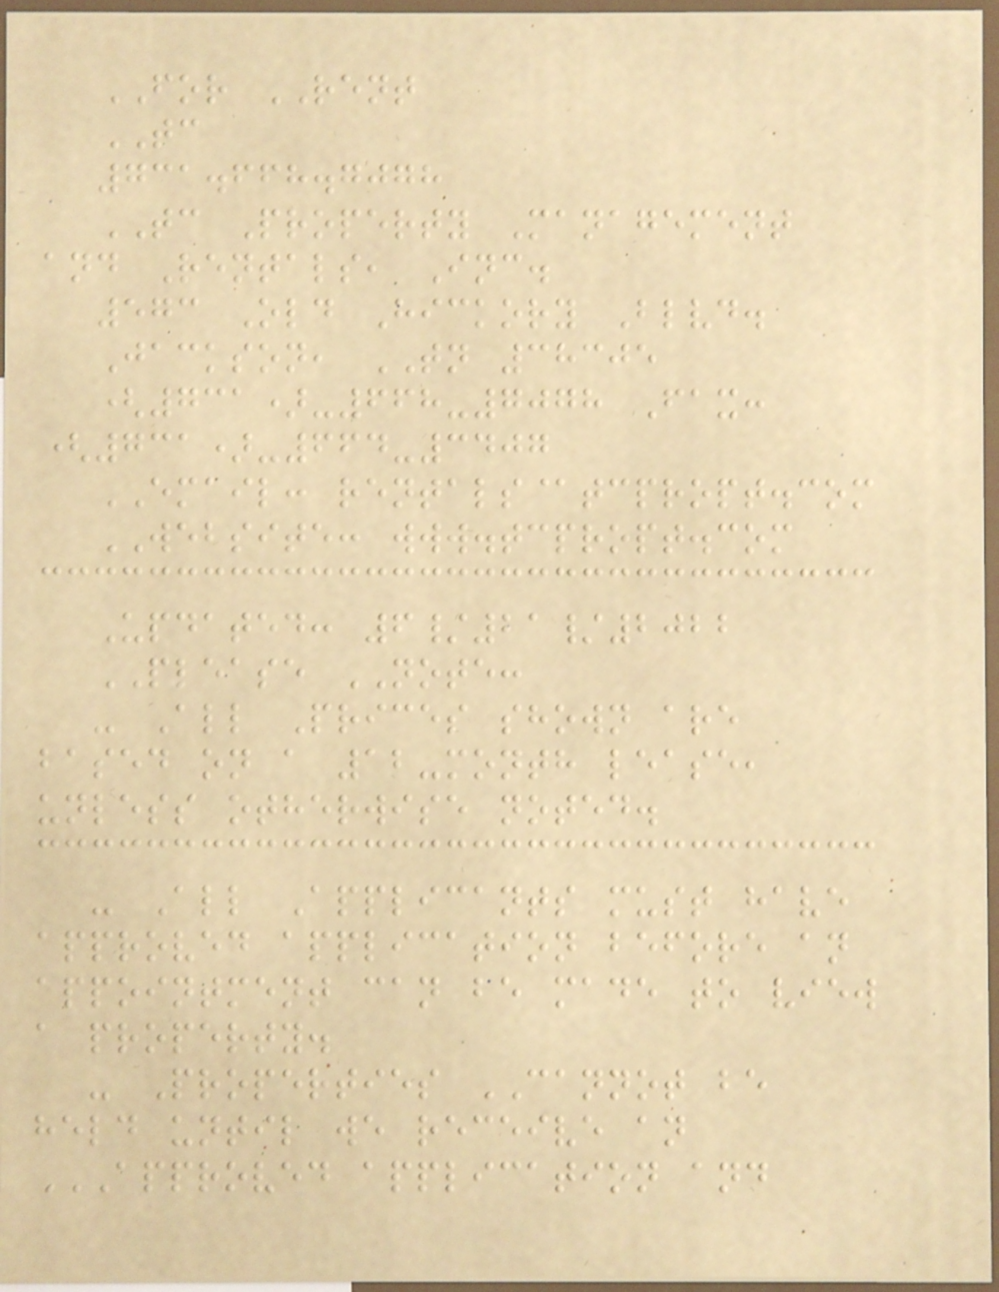FOR RENT
TC
731.668.7078
TC Property Management
and Rentals, Inc.
573 Old Hickory Blvd.
Jackson, TN 38305
(731)-668-7078 Fax:
(731)-664-3407
EMAIL: rentals@tcpropt.com
WEBSITE: www.tcpropt.com
Updated: 6/21/2022
PLEASE NOTE:
- All Prices shown are
based on a 12-month lease,
unless otherwise noted.
- All Applicants must have
approved application before an
appointment can be made to view
a property.
- Properties CANNOT be
held until we receive an
APPROVED APPLICATION AND
